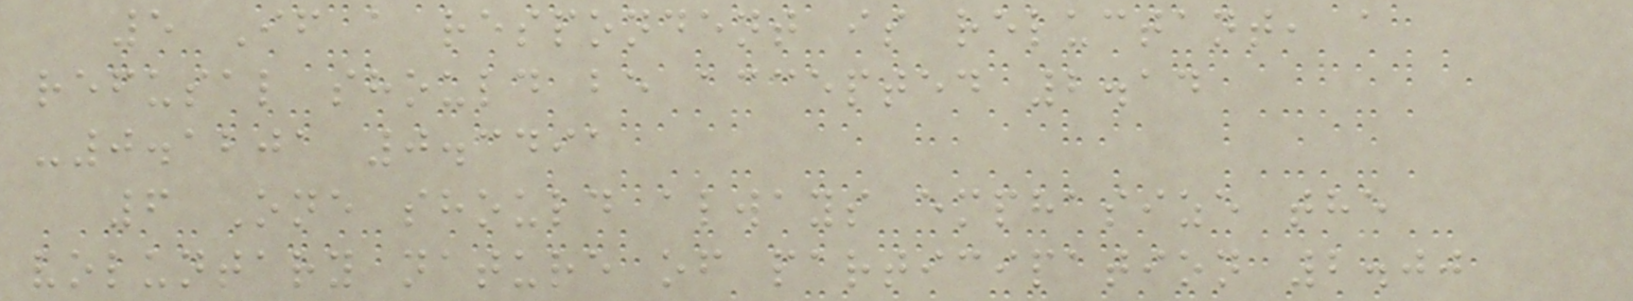5 If a respondent is reluctant, a
refusal should be accepted 2.14
-0.1201 0.3491
6 One should always emphasize the
voluntary nature of participation 2.00
